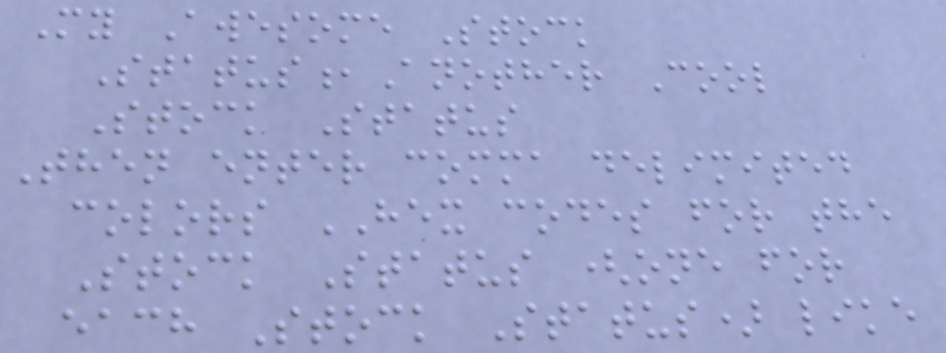My Awesome Stock
Status,Another Cool
Stock Status
Then enter comma delimited
colors HEX codes for the
Stock Status (one for
each Stock Status) like
